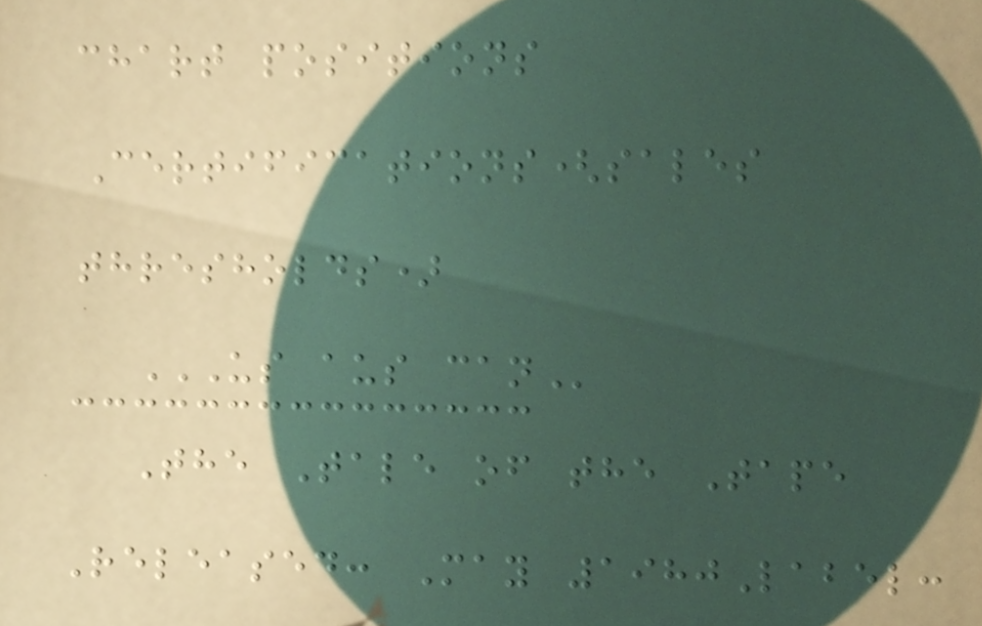chart positions
Certifications(sales
thresholds)
US AUS CAN
The Tale of the Tape
Released: May 1980Label:
